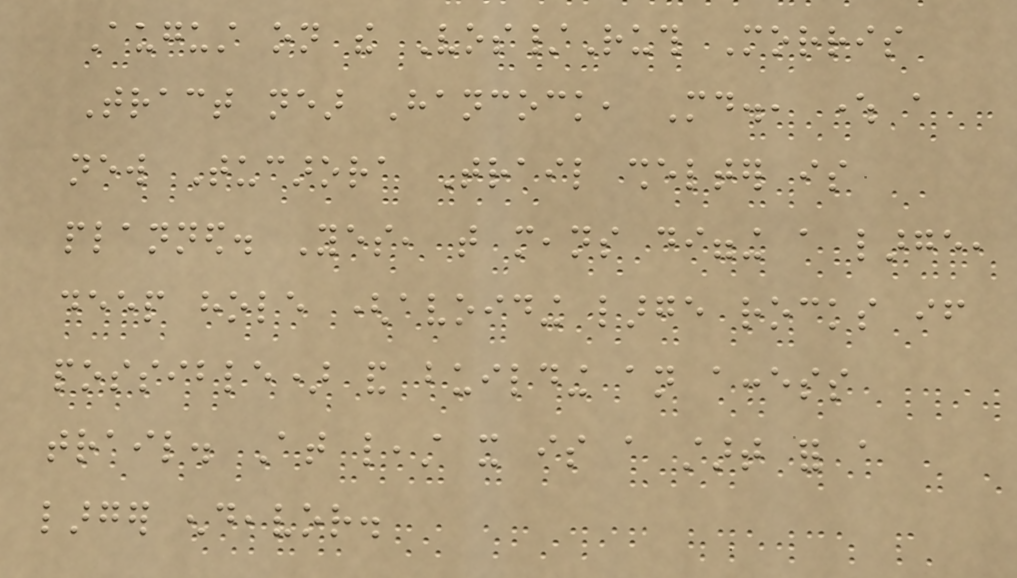August on the Vos/Ruth Morris
Tract near Hancock, Md., where a
new Tucarora Trail shelter is
planned. Yes, that means digging a large,
deep hole (avoiding large rocks if
possible) and building an access
trail. At least it is a start for a
larger endeavor.
